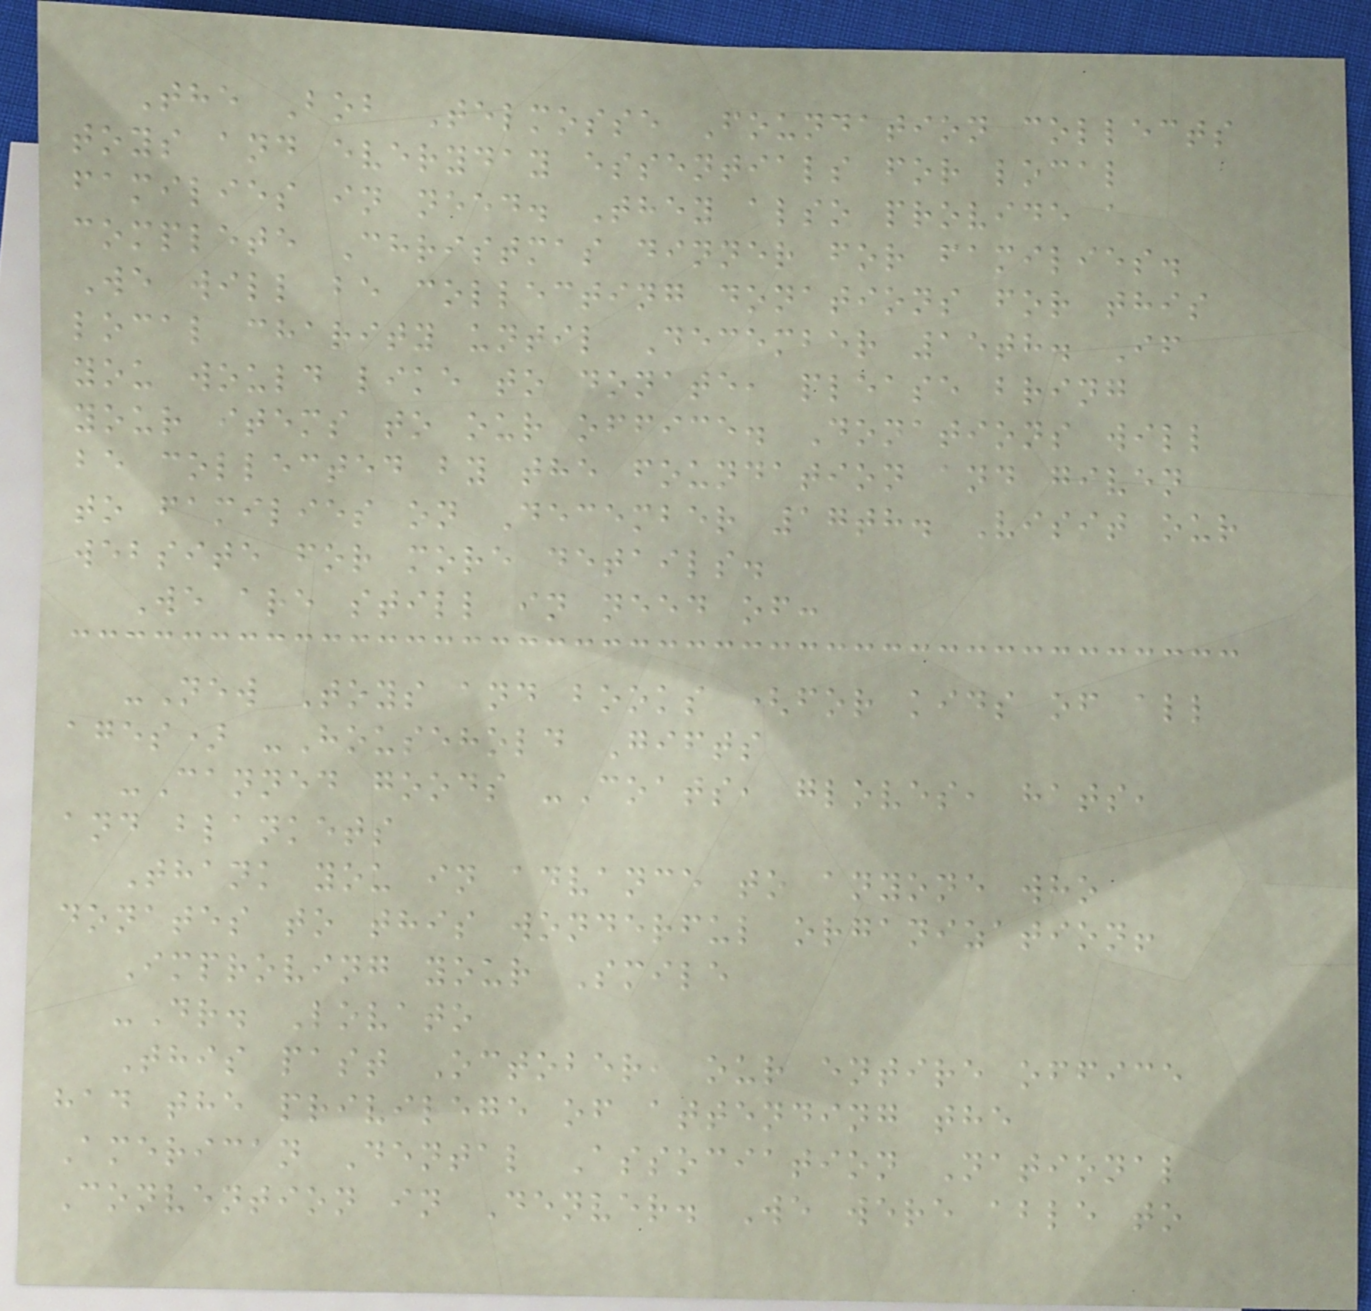The Bob Telmosse Foundation collects
toys and everyday essentials for local
families in need. They also provide a
complete Christmas dinner for families.
We will be collecting donations for this
local charity until December 15th. If
you would like to donate, please bring
your items to our office. Donations will
be collected by the foundation and given
to families on December 17th. Visit our
website for more details.
We are still in need of:
-New Toys and books (for kids of all
ages) -Household Gifts
-Canned goods -Coats, gloves, hats,
and blankets
Thank you in advance to anyone who
donates to this wonderful organization!
Improving your Smile
-Dr. Lovato
This past October, our entire office
had the privilege of attending the
American Dental Association National
Convention in Denver. We were able to
